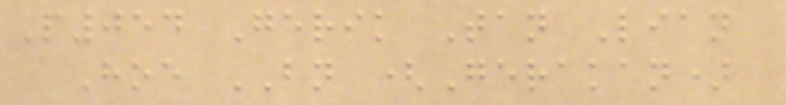P054 Gerik Tan Lian
Hoe BN (Gerakan)
